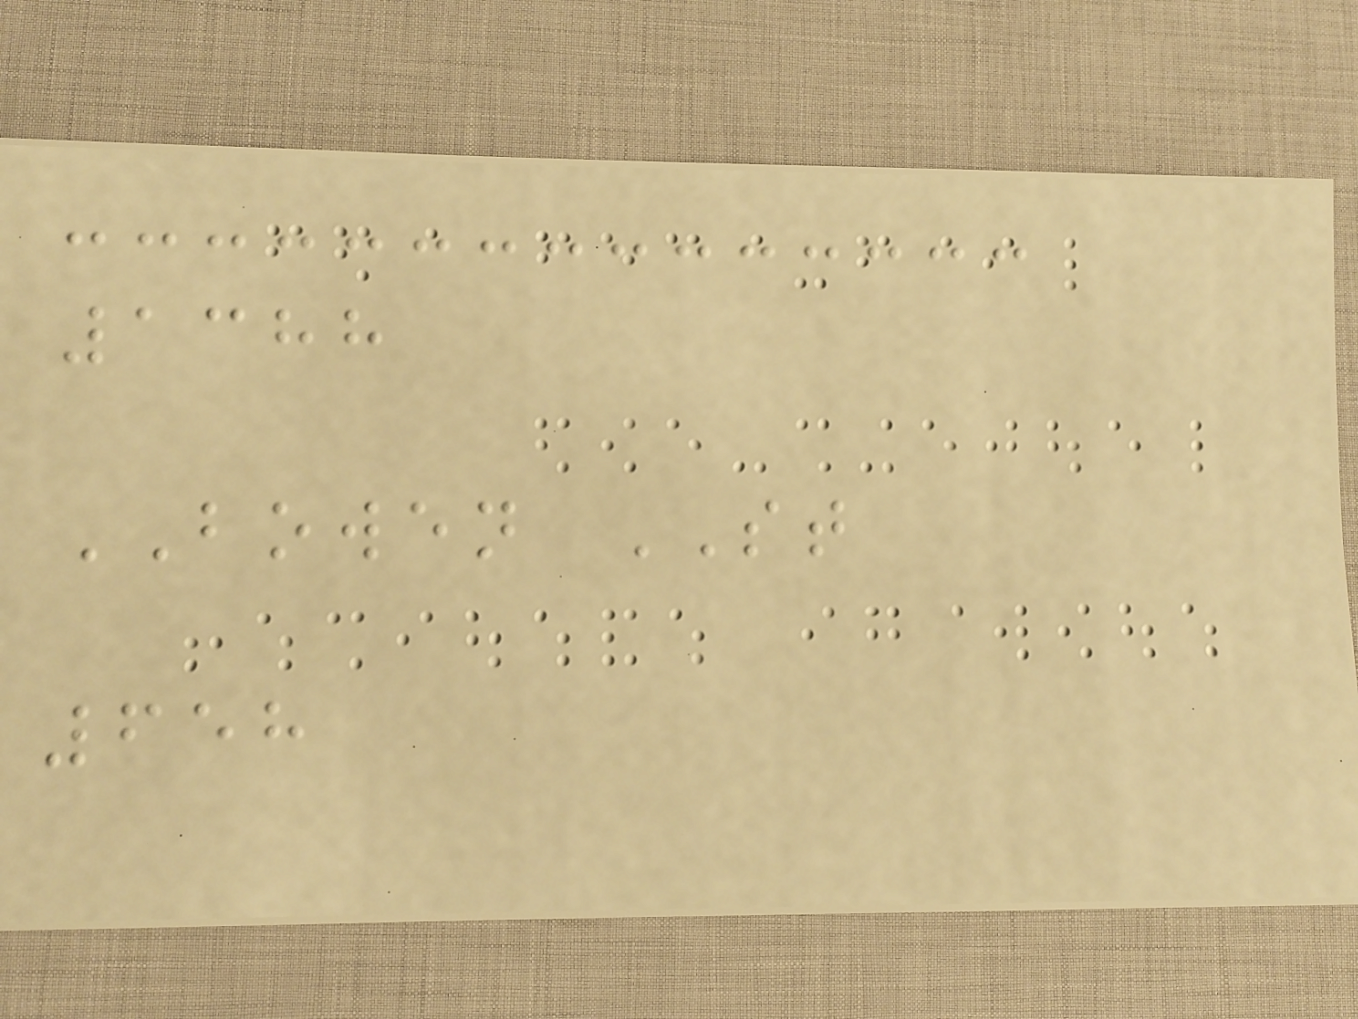1388
BOWEN ST
658
